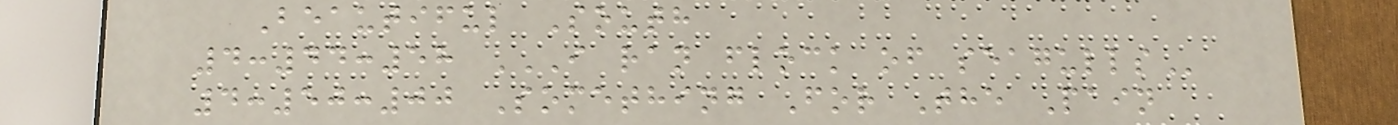Beautiful South
4:44:58 I RAN FLOCK OF SEAGULLS
4:50:00 Something For The Pain
